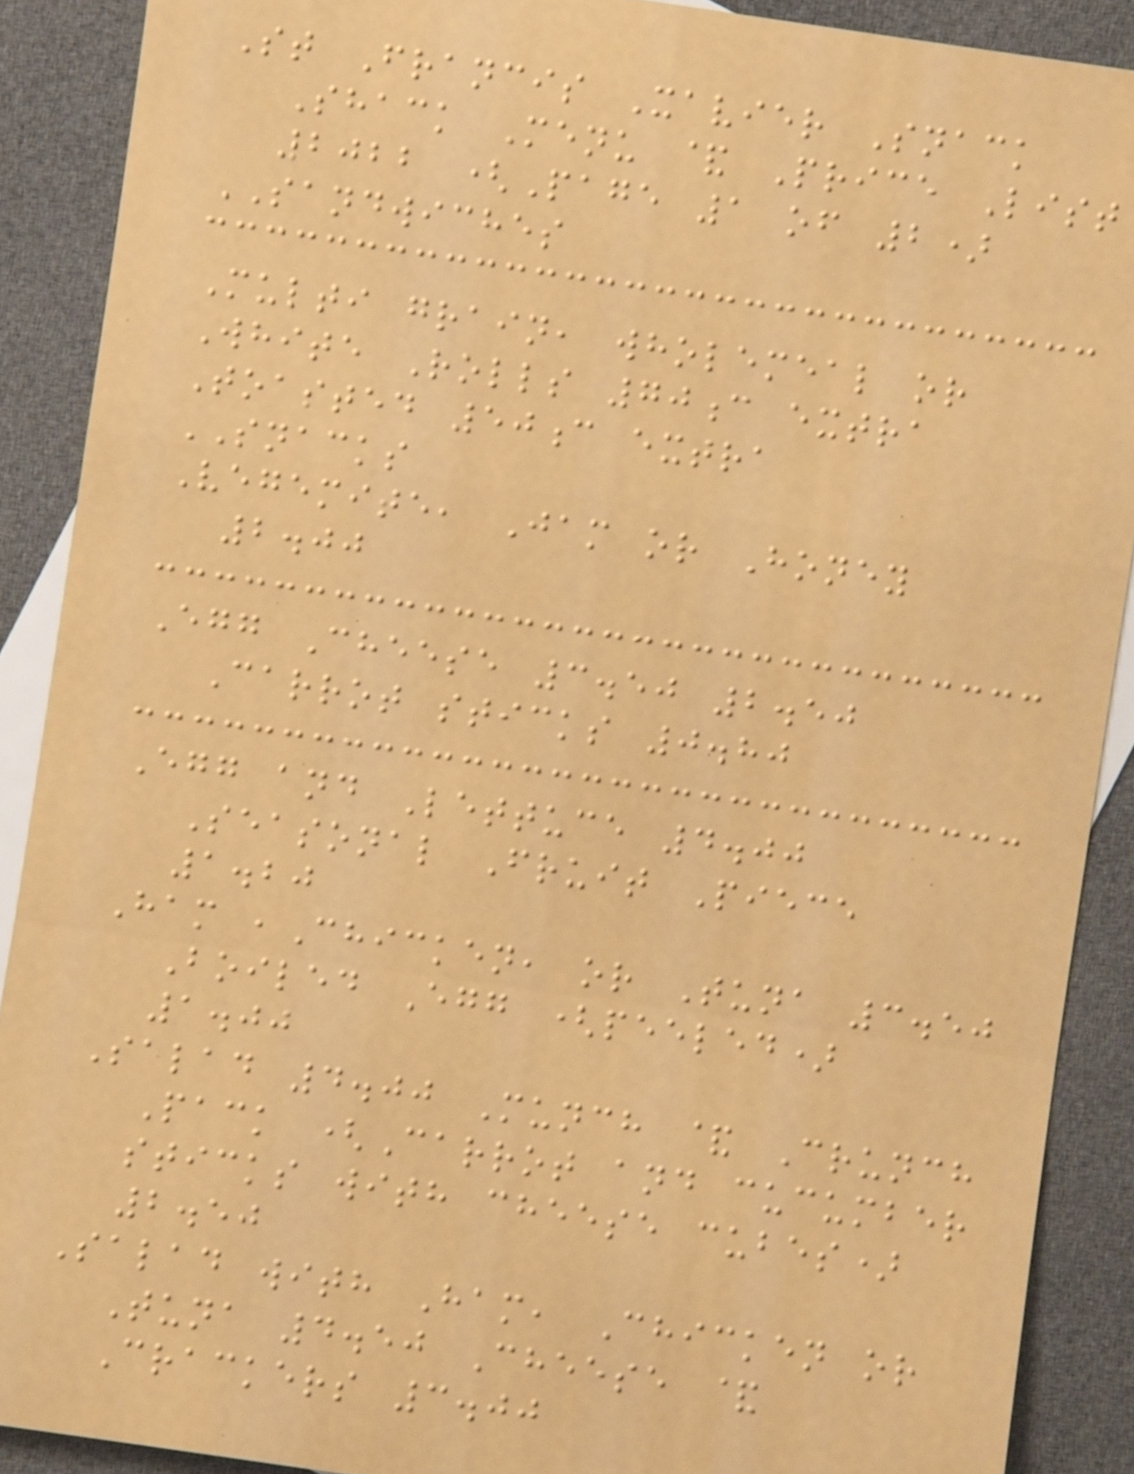St Francis Xavier Snack
Shack Menu & Price List
2022 (Page 1 of 2)
SANDWICHES
Multi grain, wholemeal or
White Rolls 70c extra
Toasted 50c extra
SNACKS
Vegemite, Jam or Honey
2.00
Egg Cheese 3.50 2.50
Carrot sticks 0.80
Egg and Lettuce 4.00
Seasonal Fruit Piece
1.20
Ham ,Chicken, or Tuna 3.50
Boiled Egg (peeled)
1.00
Salad 4.00 Munch & Crunch
Pack (Carrot and cucumber
sticks with cheese cubes)
2.50
Salad with Ham, Chicken or
Tuna 4.50 Cheese &
Crackers 3.00
